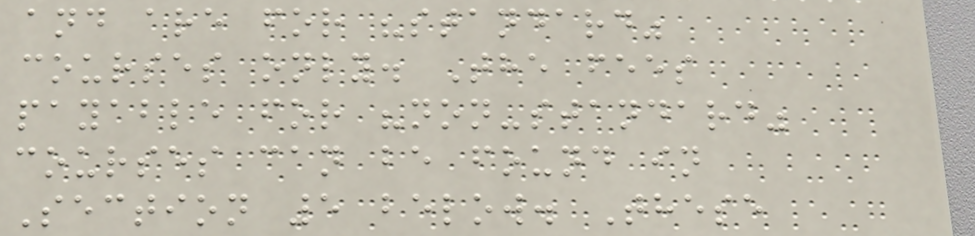and are for "standard"
courses only. The fees
payable for "non-standard"
courses can be found in
Section 5 below. These
